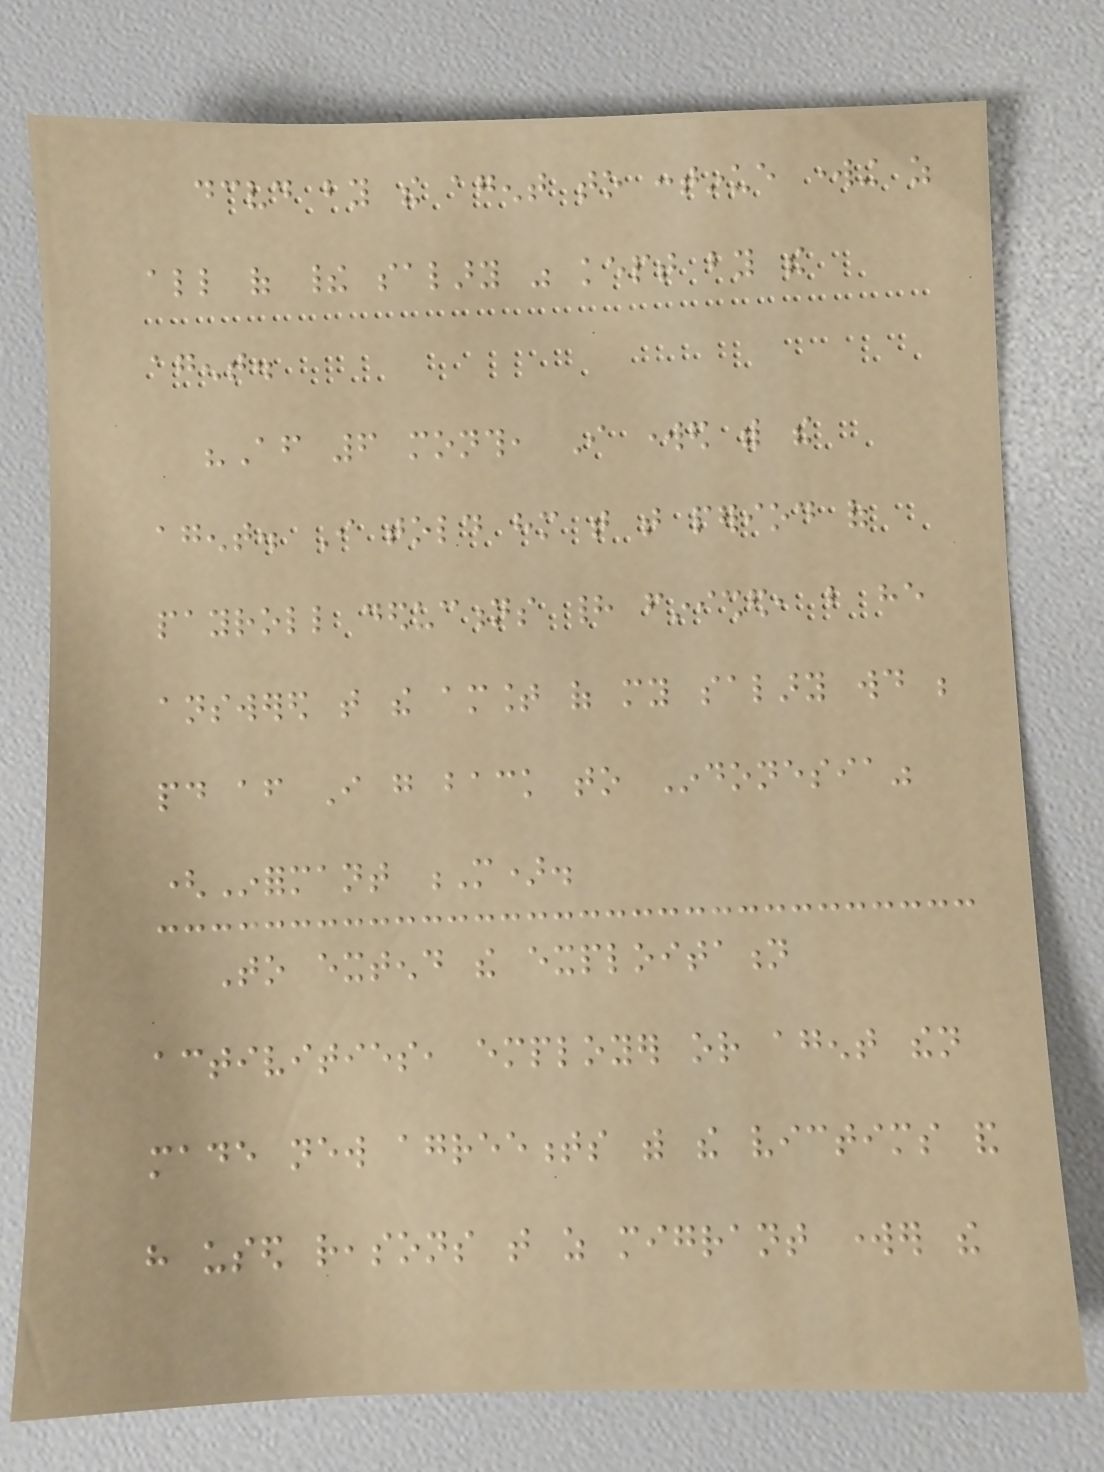deceived by the agent to continue working as
all of their salary was kept by the
agent.
"After 6 month, I worked with the
agent. I told him that that period of
payroll deductions had finished, but he
answered that the amount of my salary would be
paid after I go back to Indonesia"
(Informant M).
To extend the exploitation
activities, employer or agent then
made new agreements with the victims and
have used reasons that as migrant worker the
